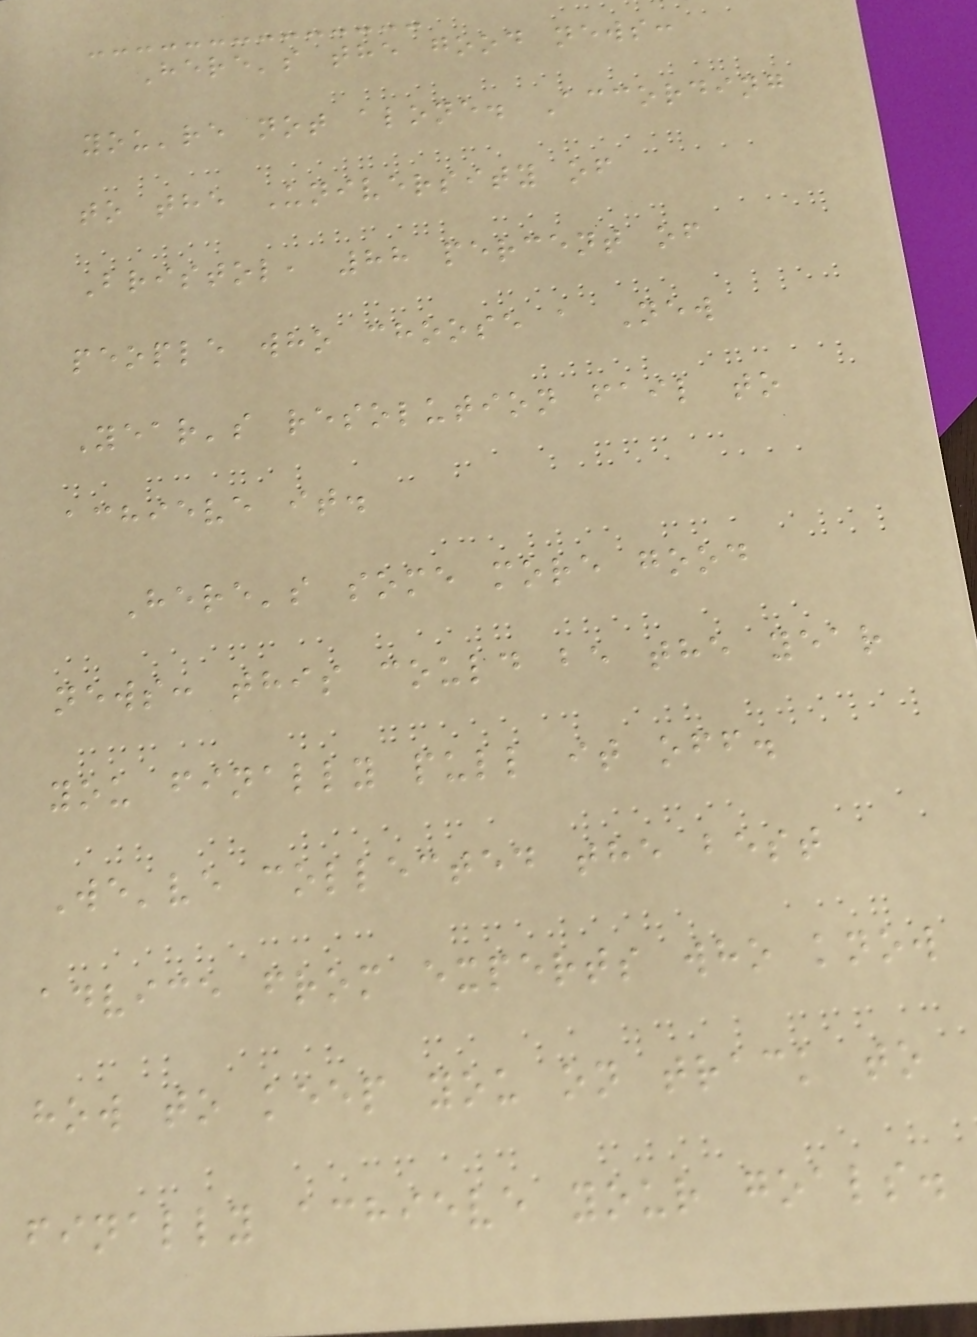Here's the good news:
you're not alone. According
to the University of
Bristol, 88 percent of
people who choose a New
Year's resolution fail to
achieve it.
Here's some more good
news: this could be the year
you finally pull it off.
We've collected the best
advice from experts who know
how to keep you on track to
finally achieve your goals.
